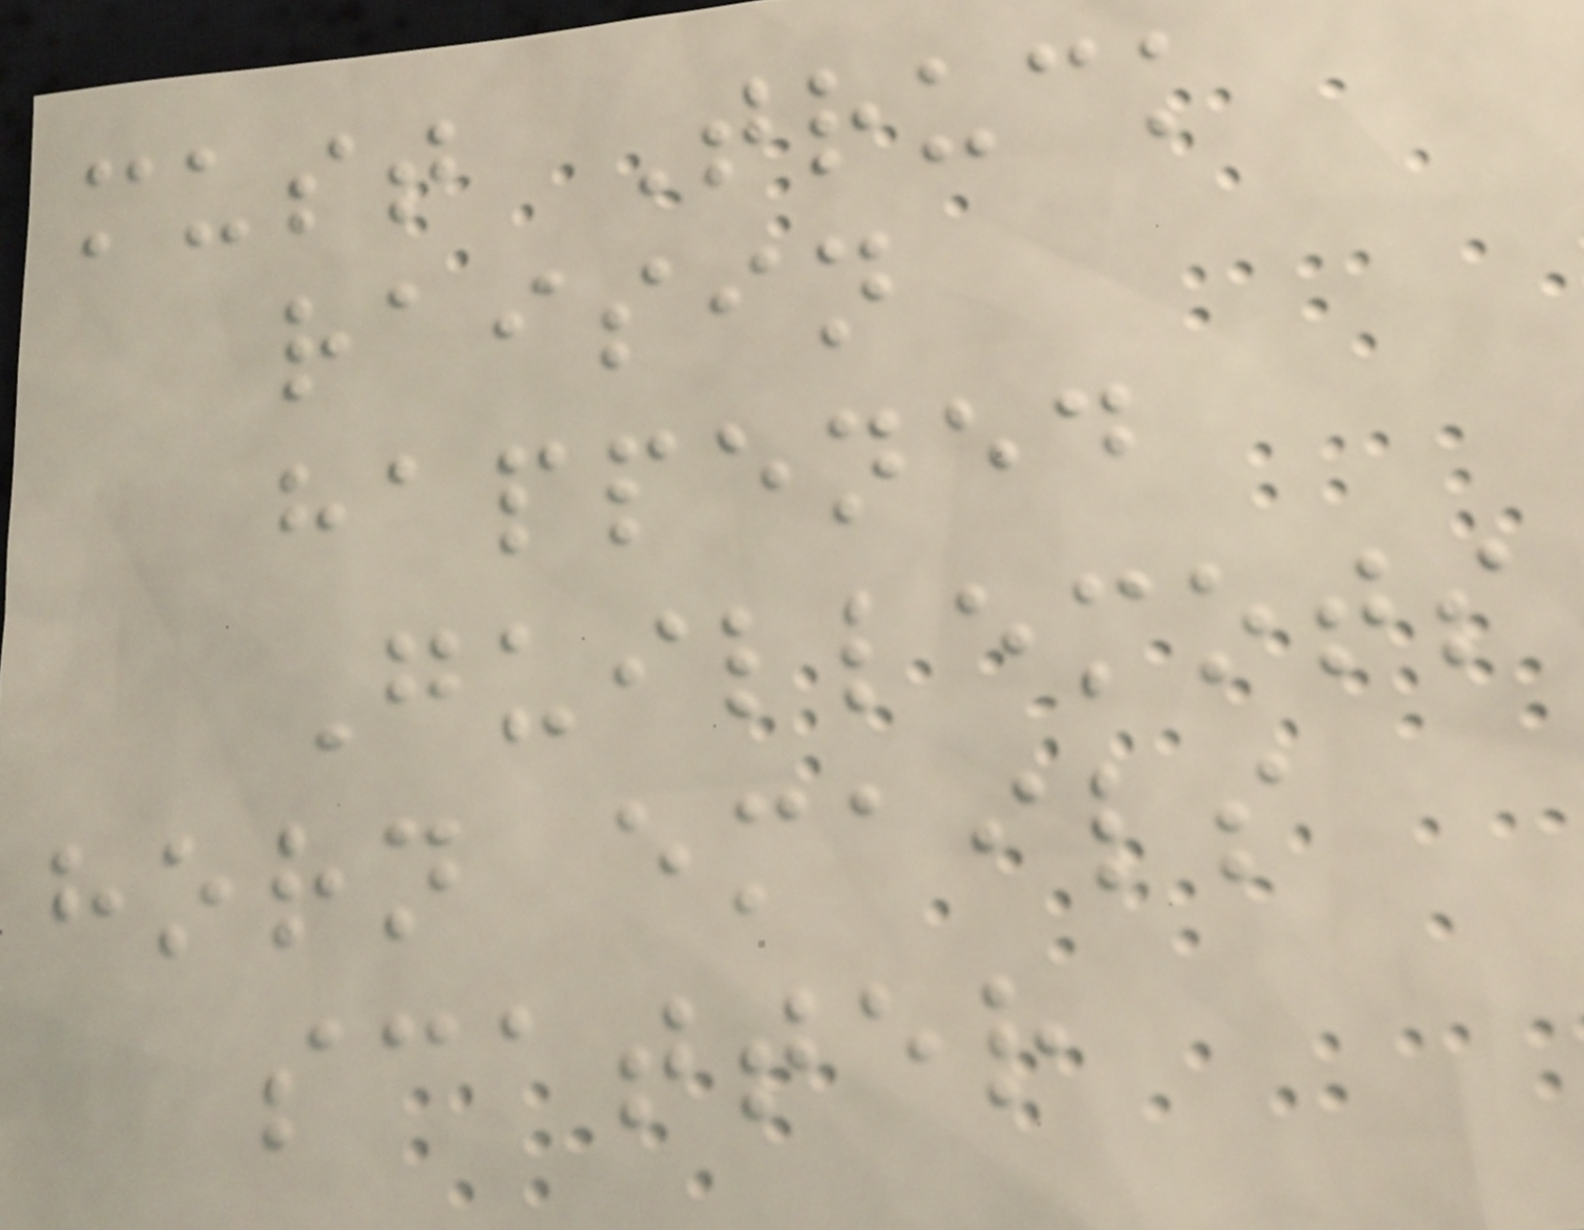must Truck
raisin
happened
Guillemots
horn emails
scatter
